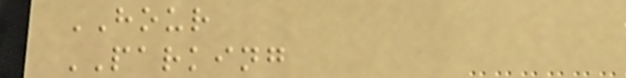HOUR
PARKING
